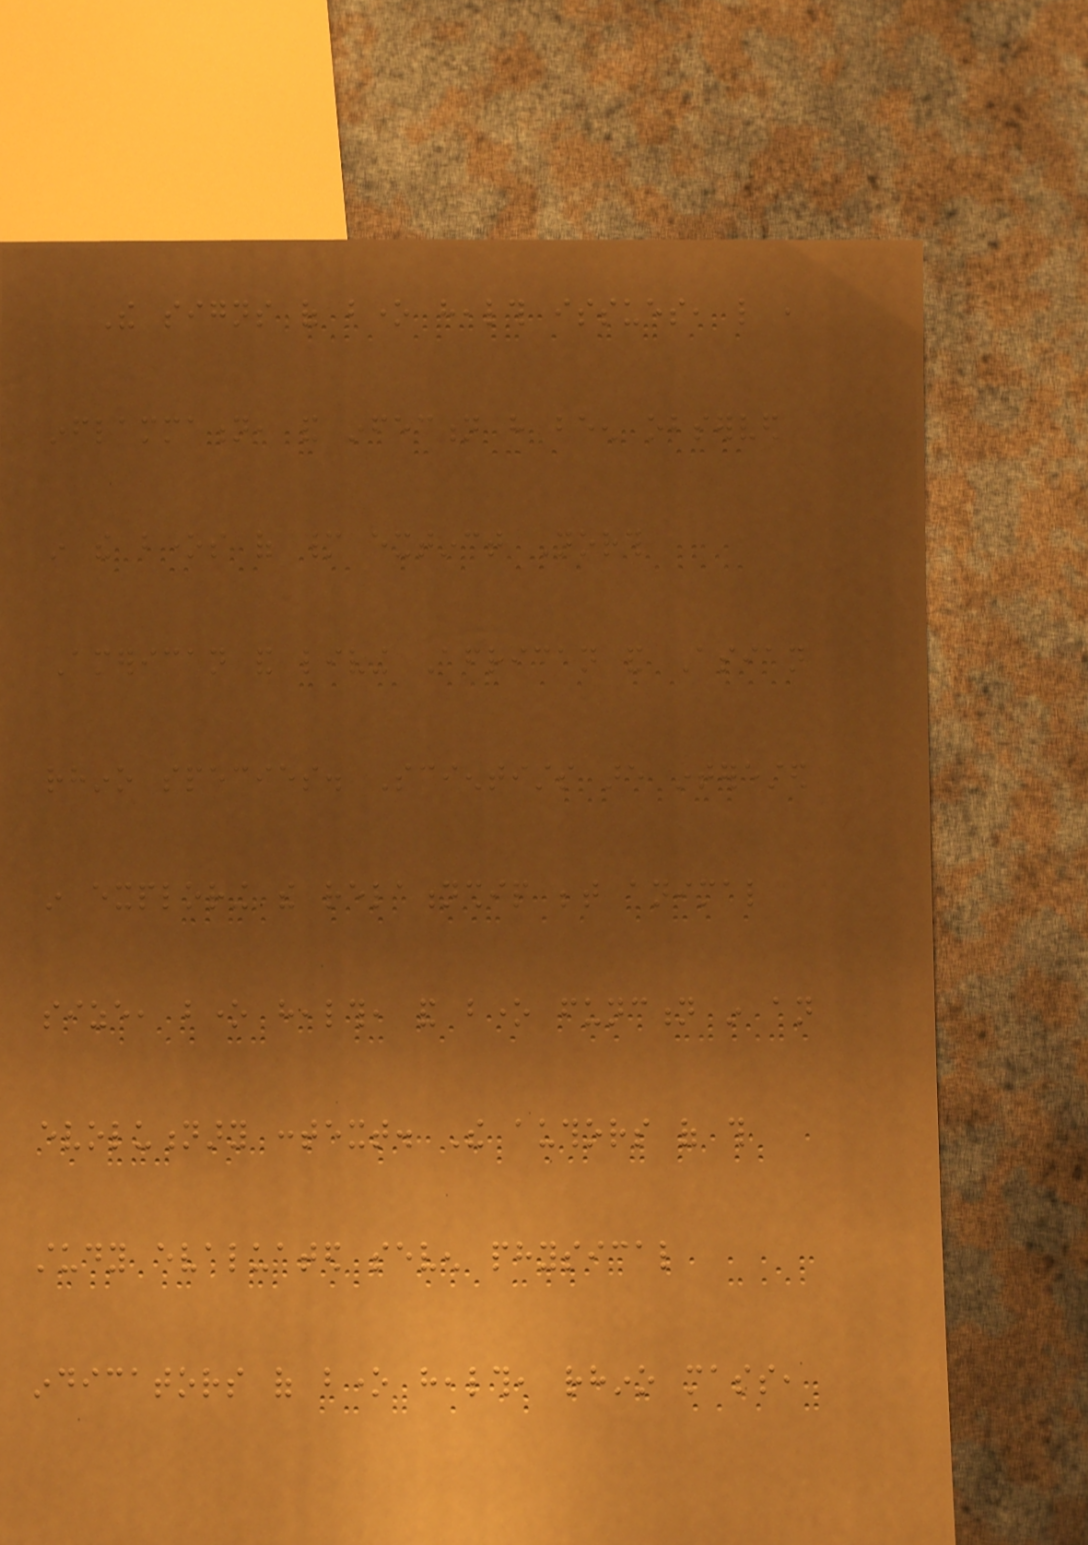The signs of bone health issues, like ,
inflammation, and infection have been observed
in the bones of many extinct North
American and living African and Asian
rhino species. Scientists are interested
in exploring the relationship between animal
size, bone health, and bone function in an
evolutionary context. The authors of this
study evaluated seven physical
indicators of bone health, rhino mass,
